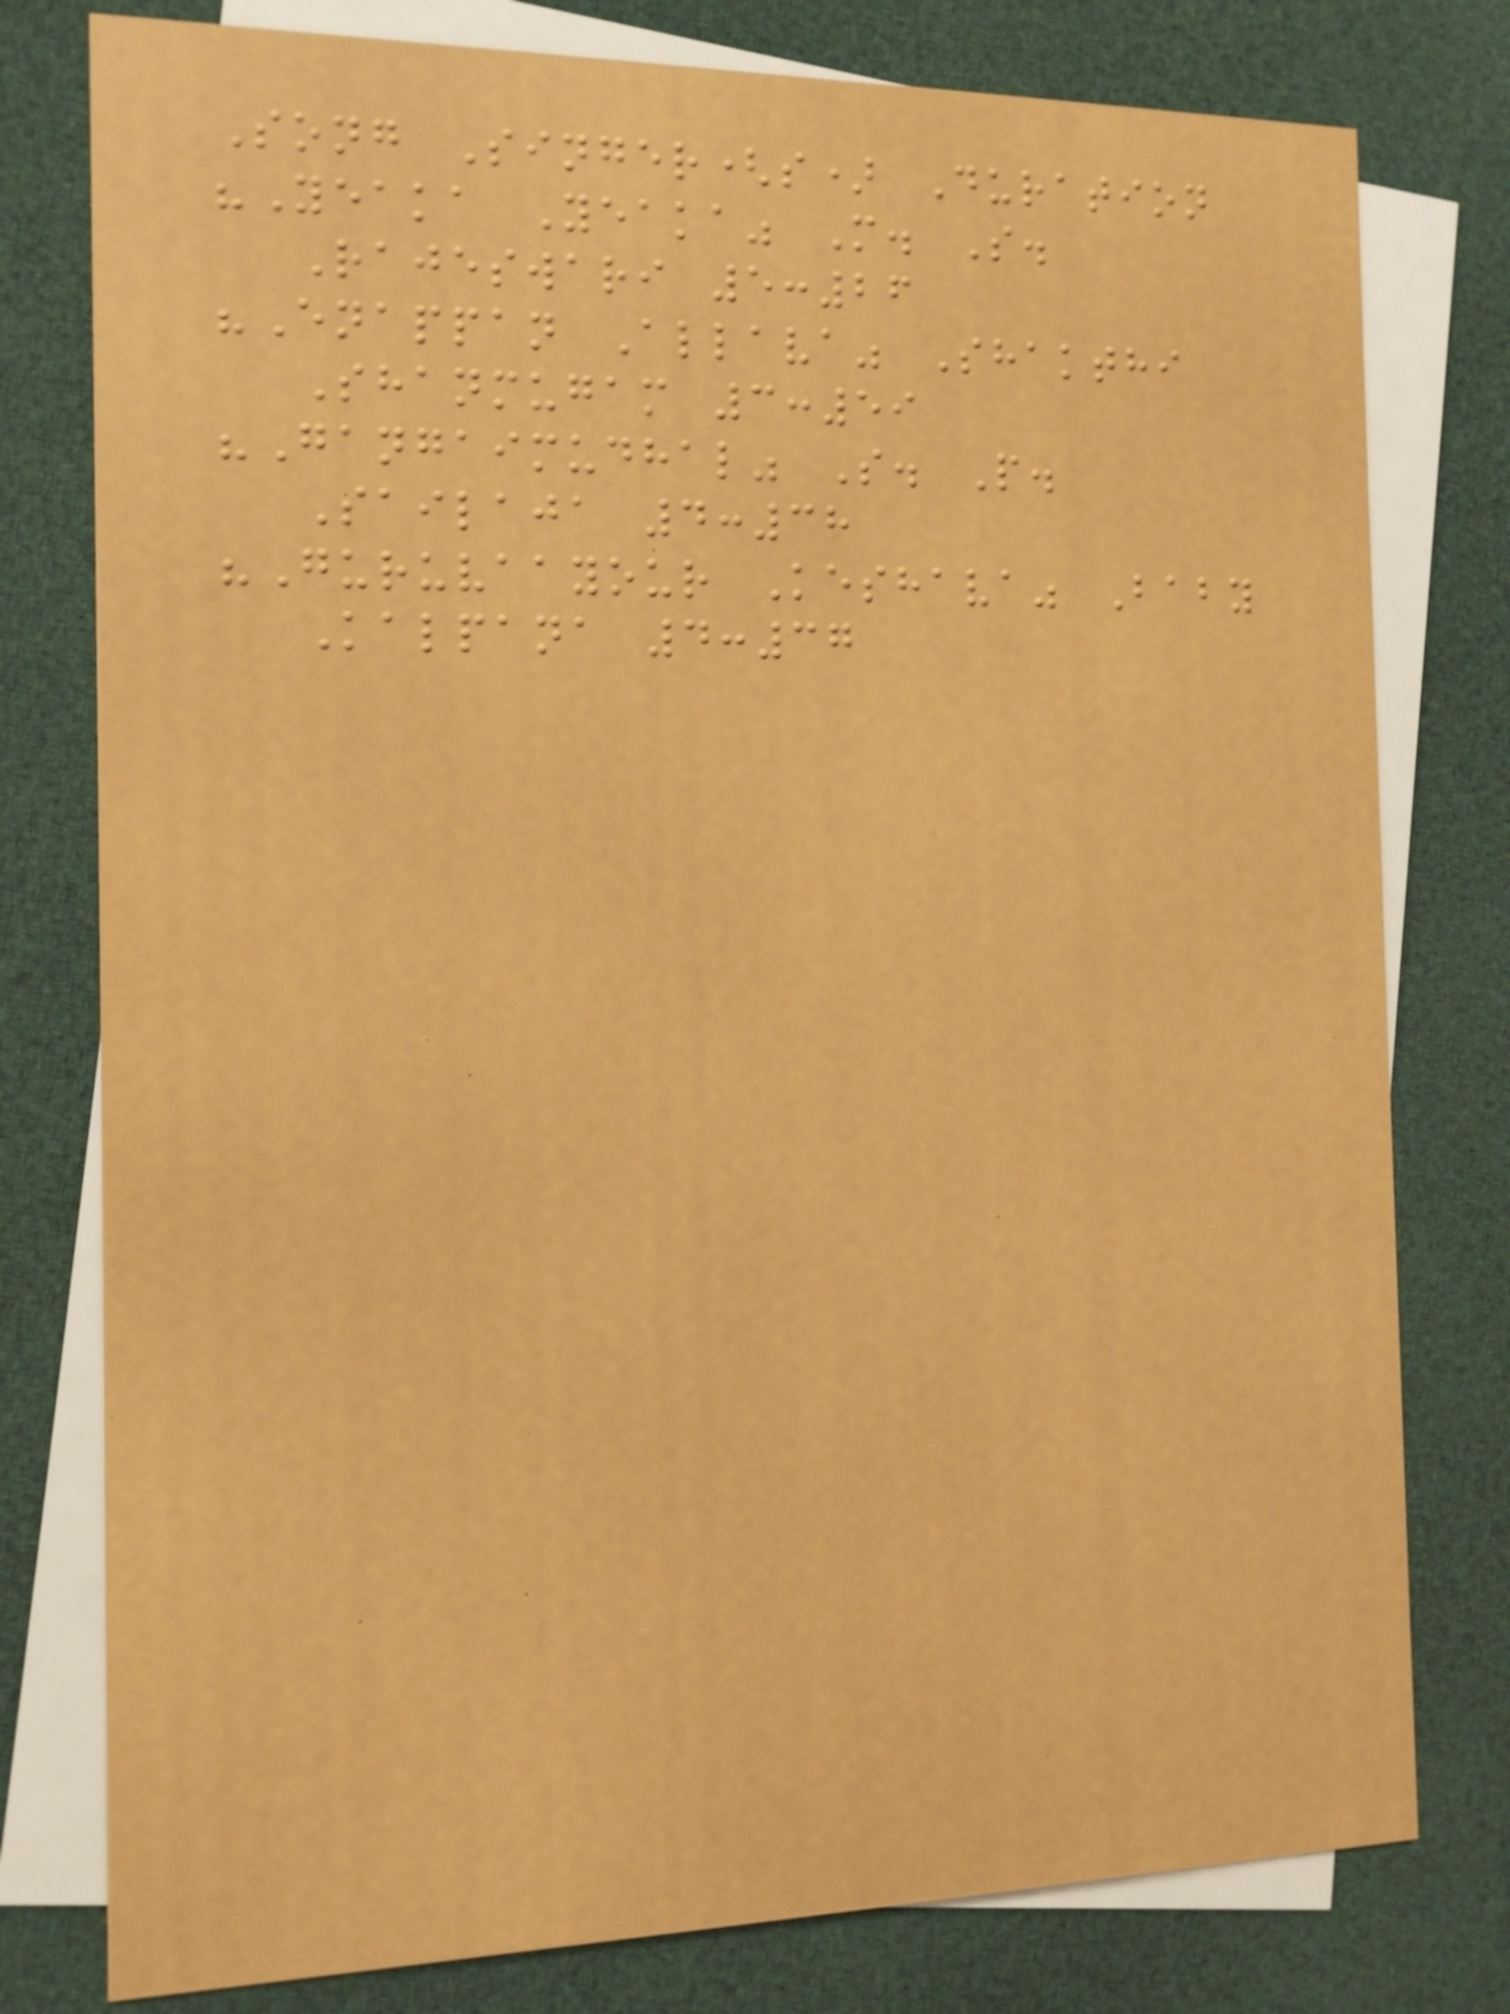Song Singer(s) Duration
"Yeaka Yeaka" M. S.
Rajeswari 5:26
"Enappan Allava" Shakthi
Shanmugam 3:59
"Gangaimudhal" S. P.
Sailaja 4:38
"Guruvaayour Keshava" Baby
Kalpana 4:37
